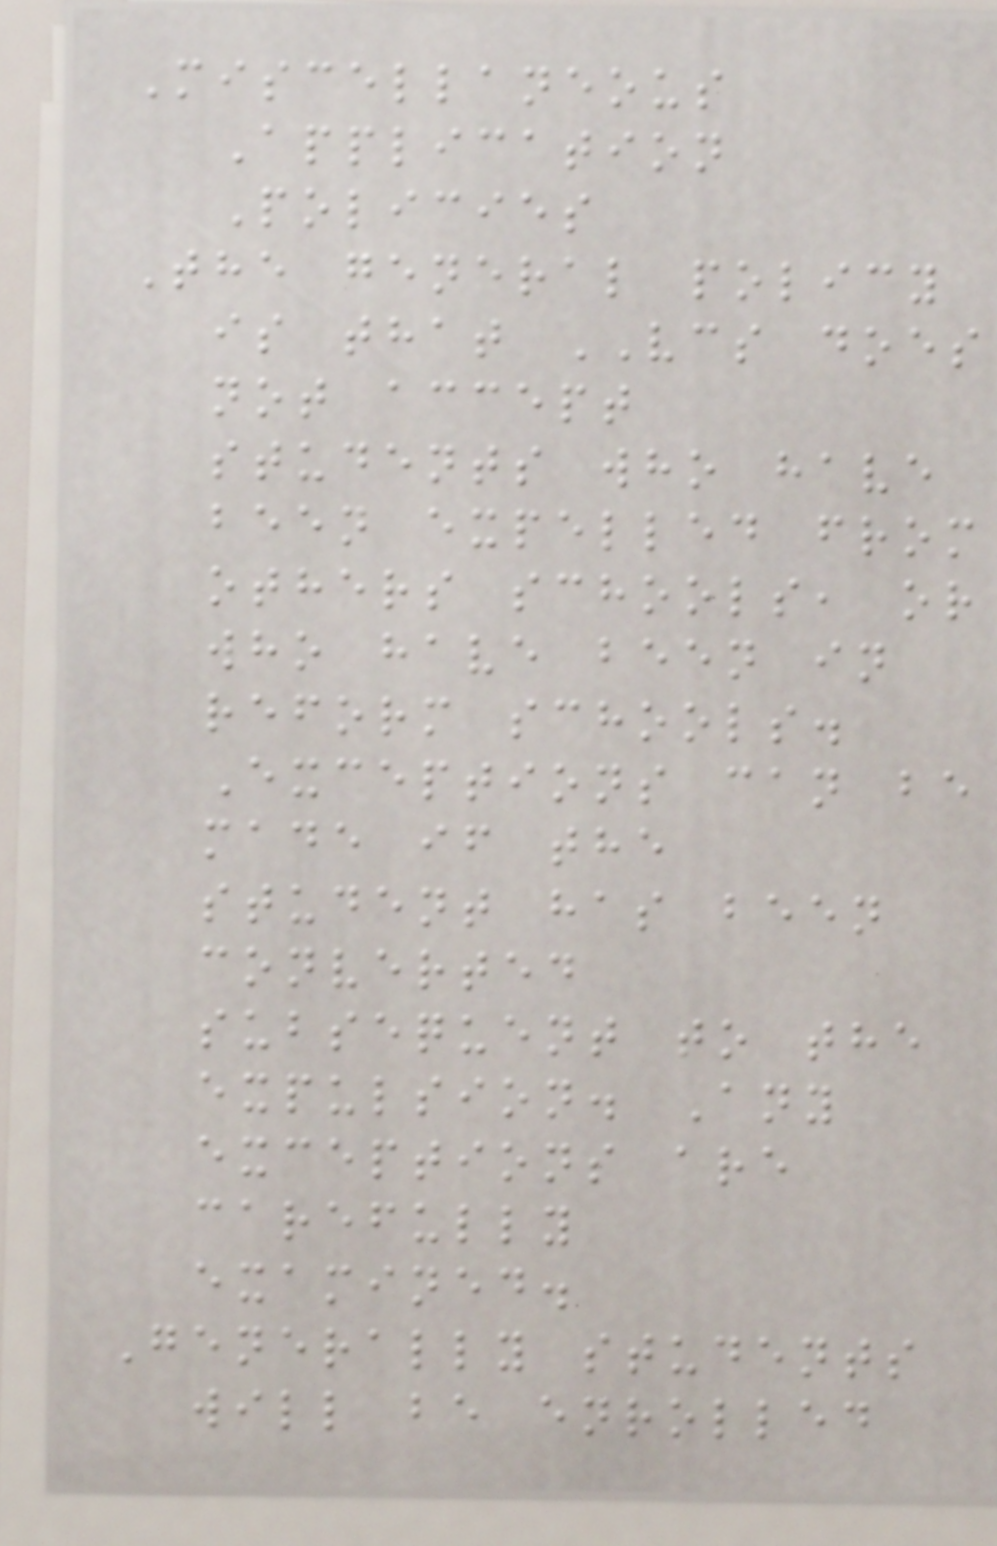Miscellaneous
Application
Policies
The general policy
is that VCS does
not accept
students who have
been expelled from
others schools, or
who have been in
reform schools.
Exceptions can be
made if the
student has been
converted
subsequent to the
expulsion. Any
exceptions are
carefully
examined.
Generally students
will be enrolled
